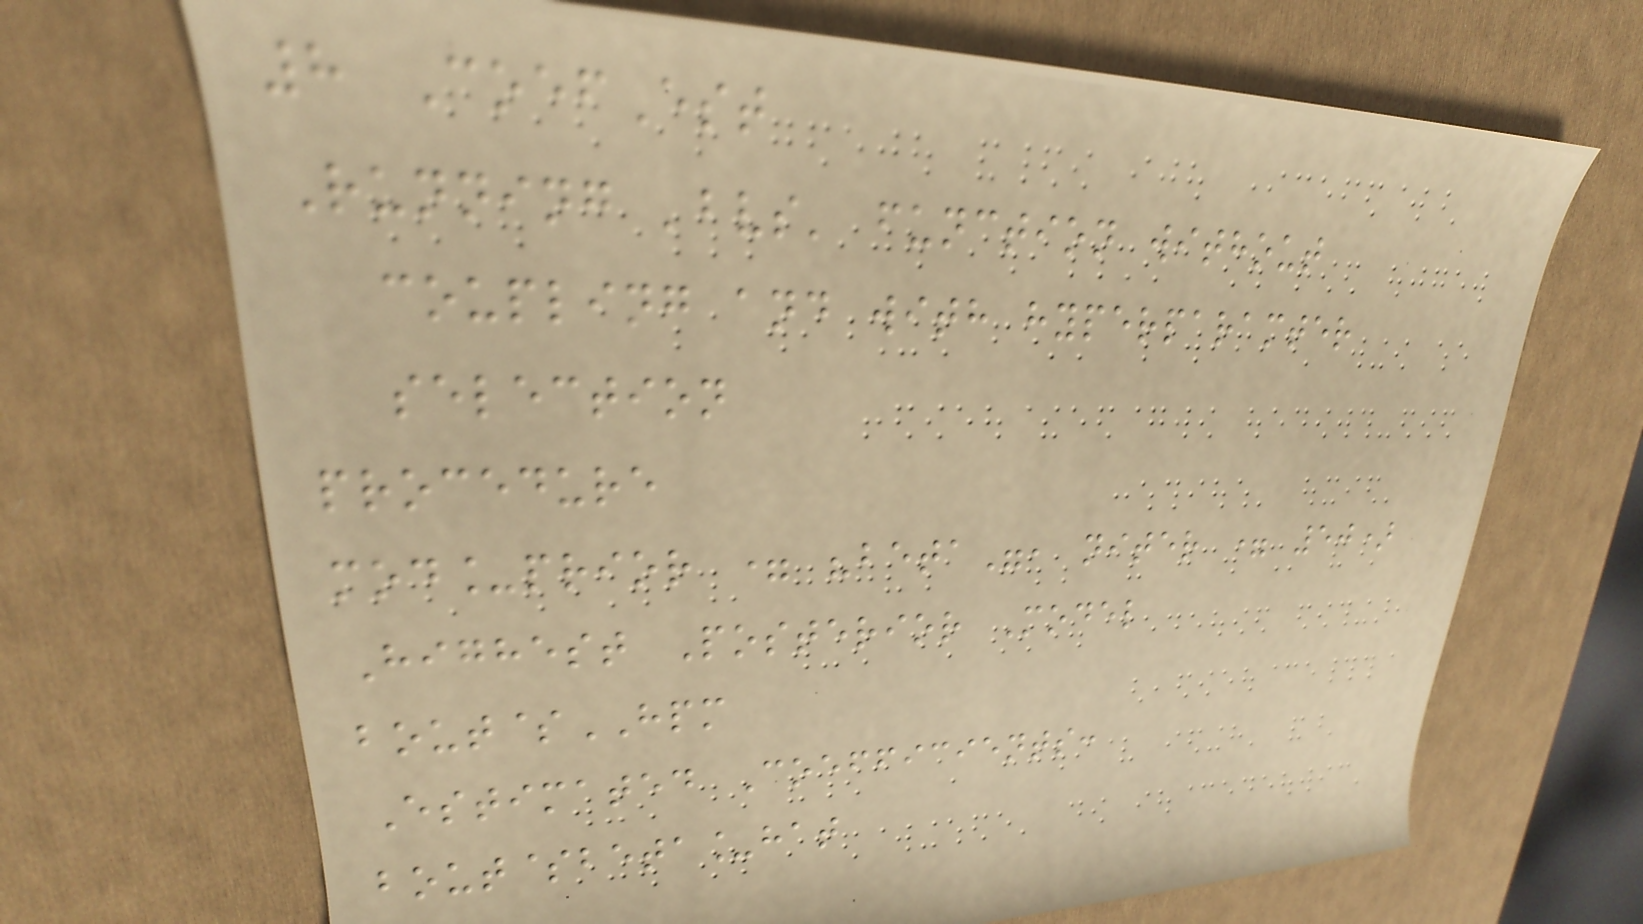8 CoefEst
Running 'bvs' function without
coupling and with hyperparamter
selection
procedure
mod_prior = "beta", niter = 50)
Highest Posterior Model
bout$HPM
Estimated Coefficients:
bout$beta_hat
